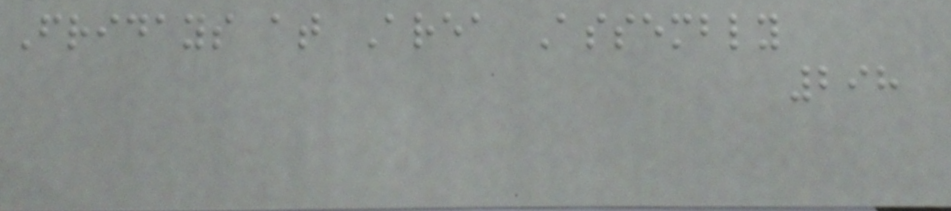Fridays at Area Assembly
298
